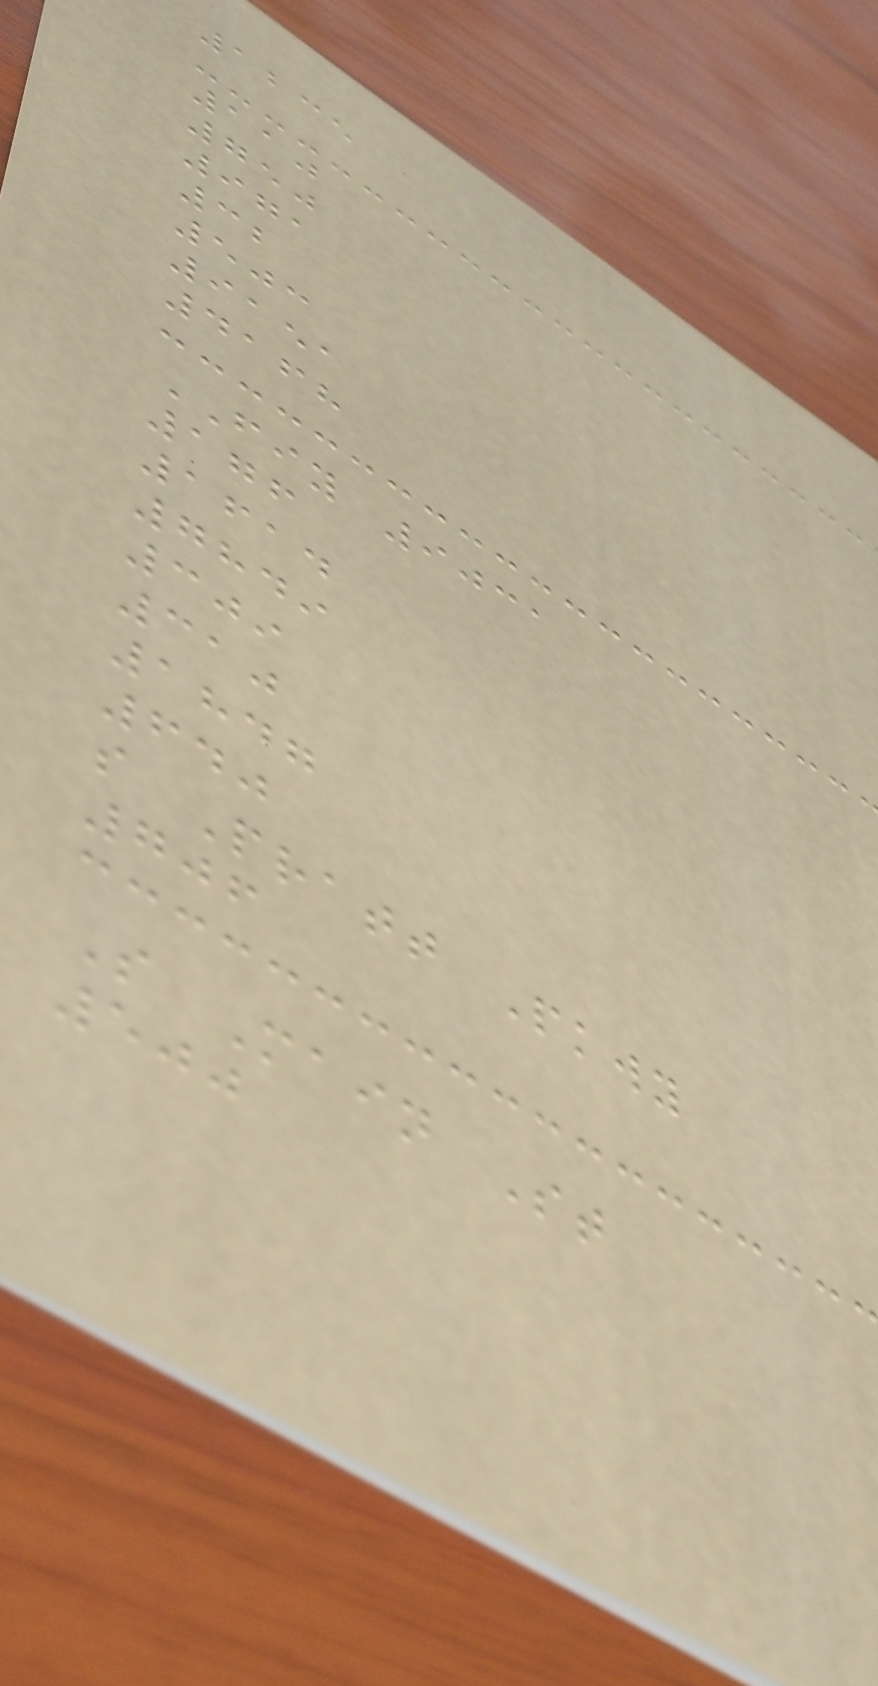1235
110
750
971
32
503
9151
4168
FIY 9031
176
1614
7849
309
310
1847
640
s Pratt Pkwy
706
S Main St
500
